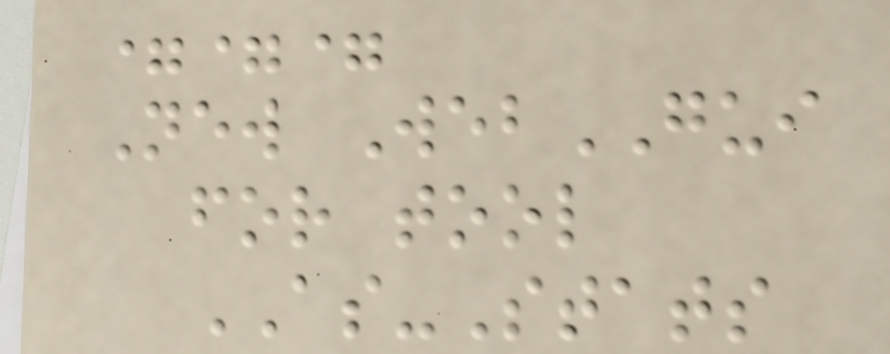===
New WebGUI
for tool
AS-Stats
